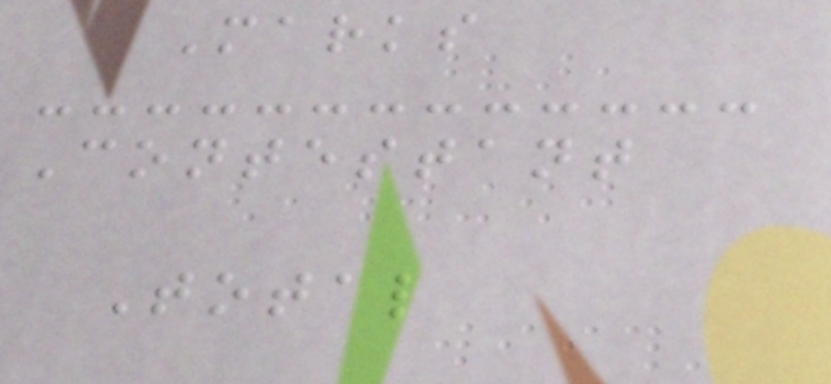Marks
Contestant
Total
